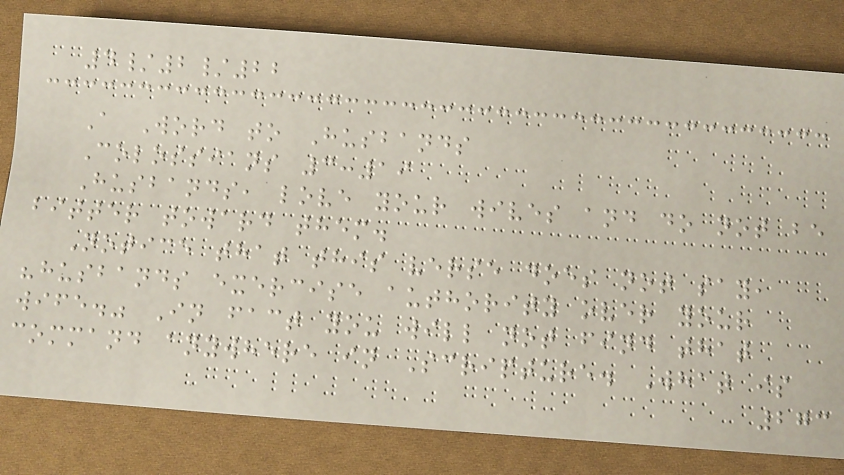4/2/22
A Word to Husbands
Colossians 3:19
Husbands, love your wives and do not be
bitter toward them.
Notice that this verse does not say,
"husbands exercise authority over your
wife." In fact you will not find that
command anywhere in Scripture. What is
273
